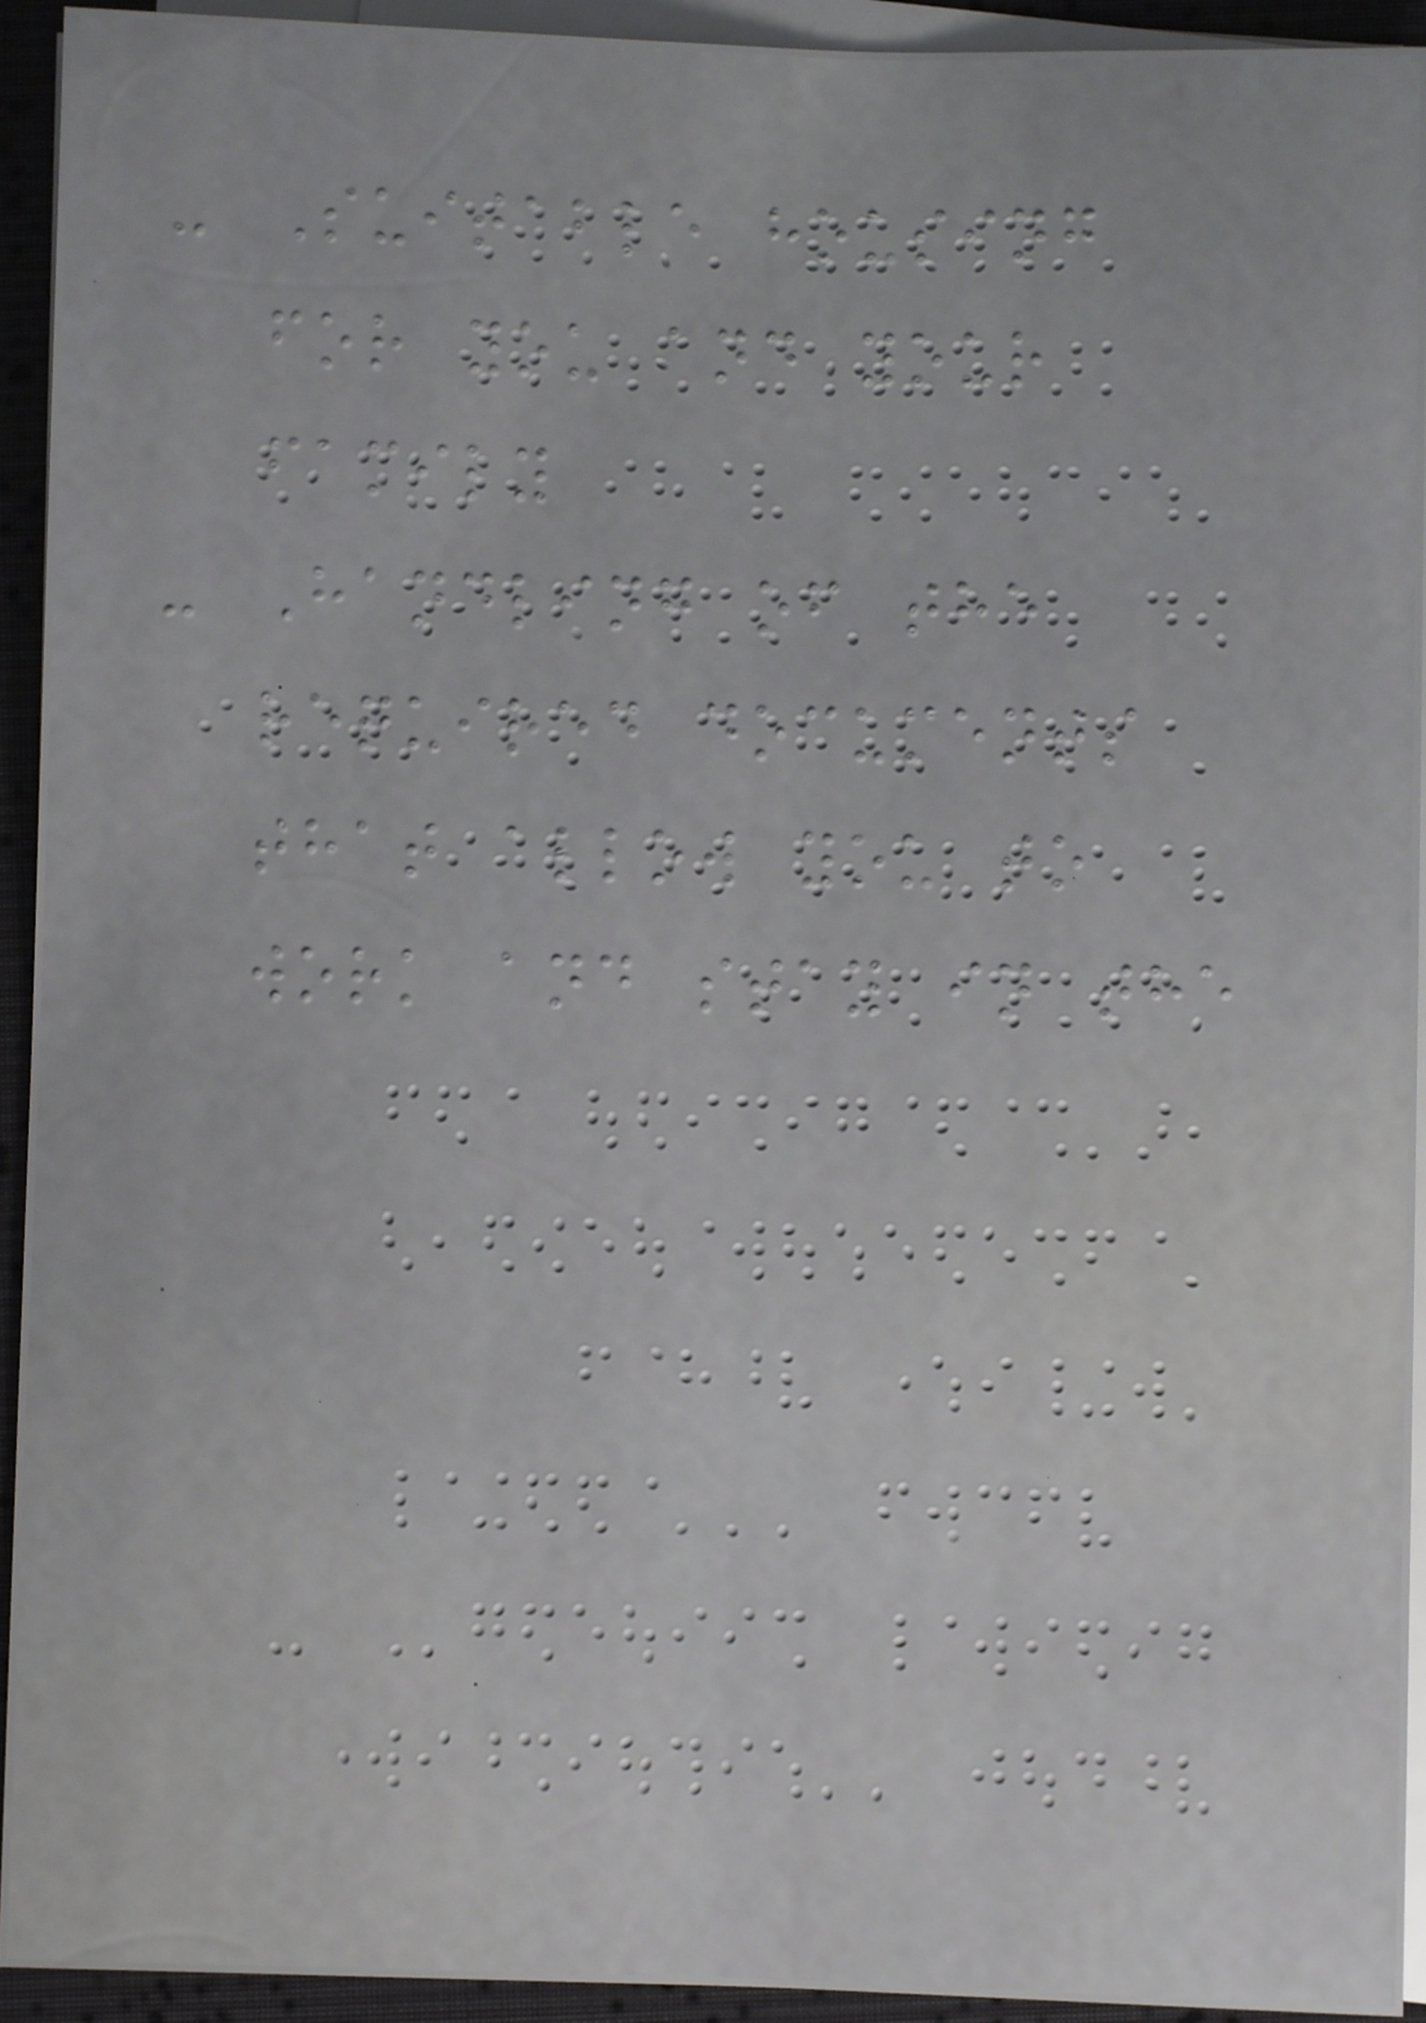- Suitable housing
for you and your
family
- Handling of the
required documents
that allow you to
work and stay in the
